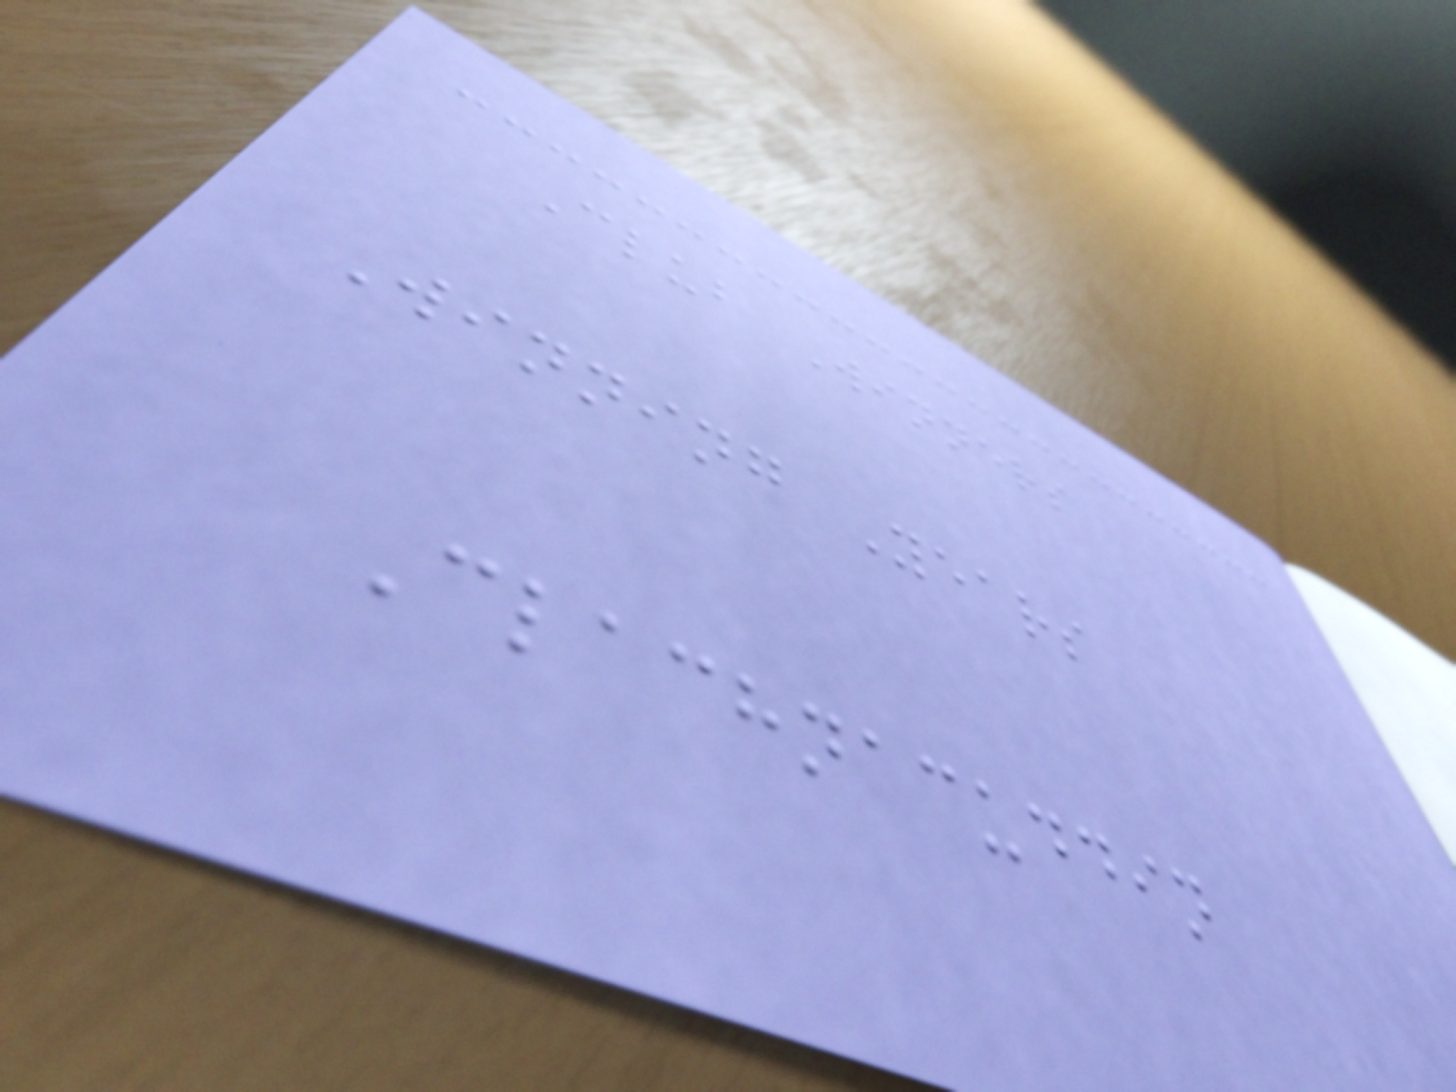Club Winners
Winning Years
Clachnacuddin
